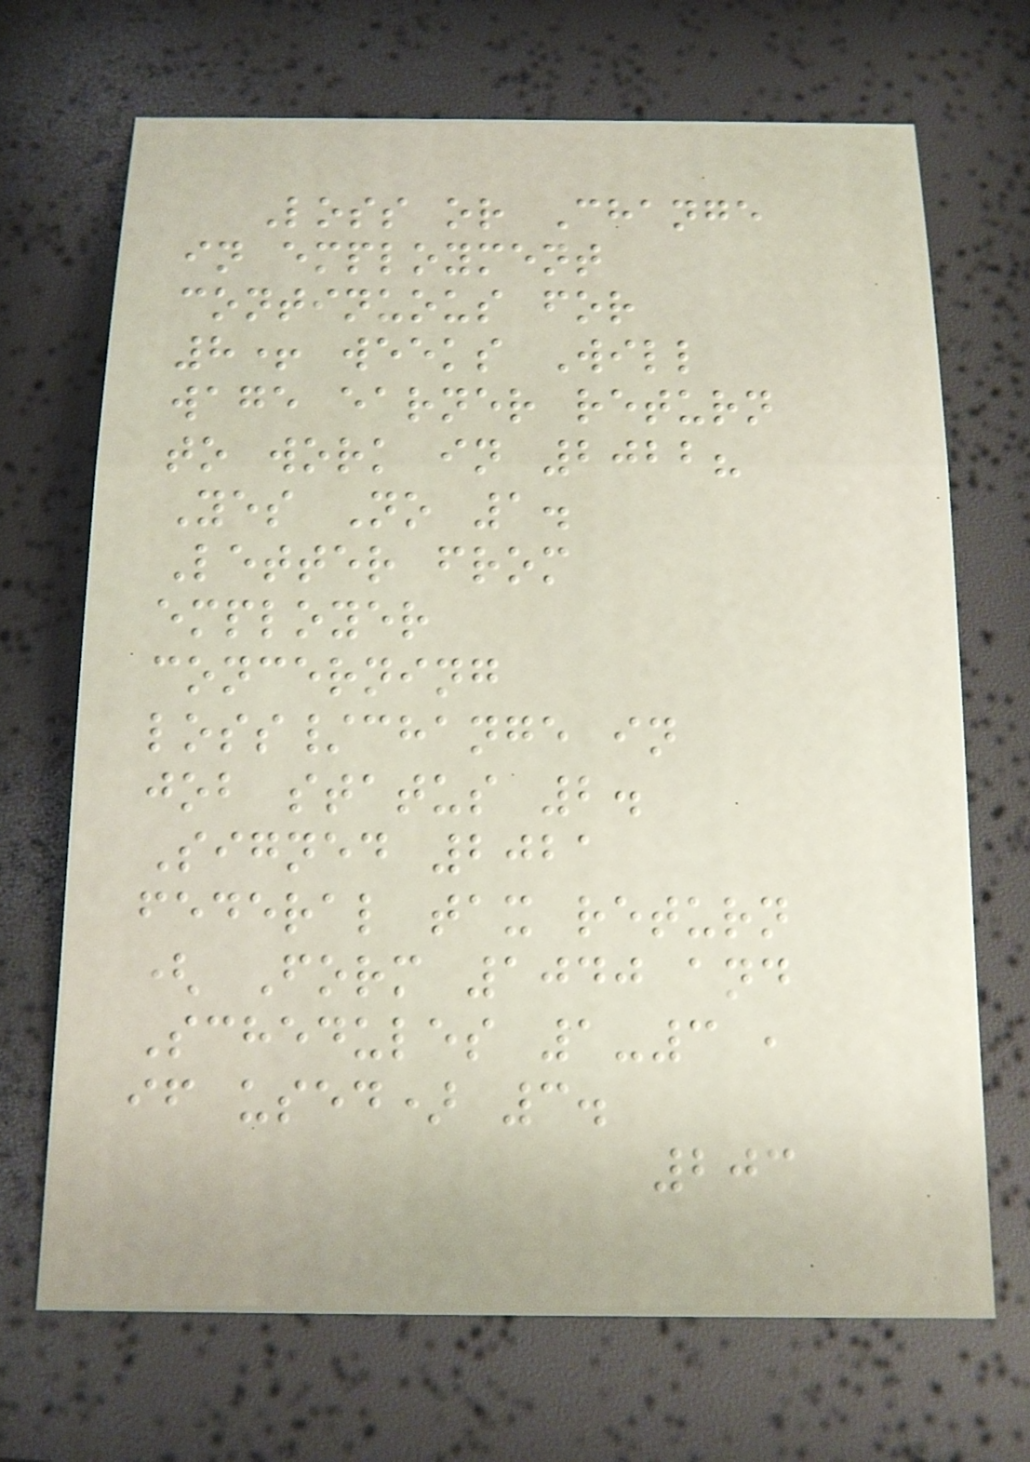Loss or Change
in employment
continuous for
8+ weeks Will
wage earner return
to work in 2022?
Yes No 1.
Letter from
employer
concerning
loss/change in
job status 2.
Signed 2021
federal tax return
( Form 1040 and
Schedules 1-3 ,
if used) 3.
203
